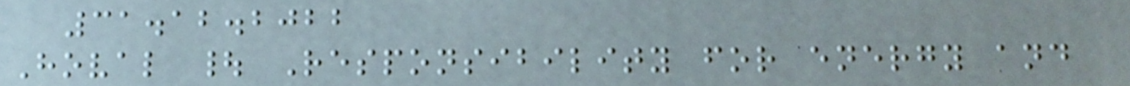31.12.2022
Hoval | Responsibility for energy and
